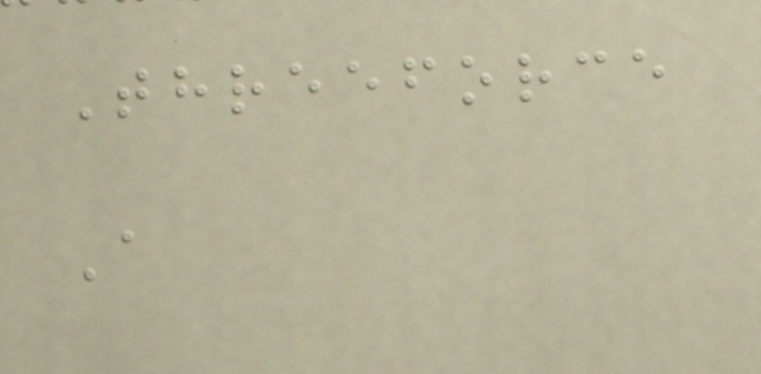Threeforce
A
